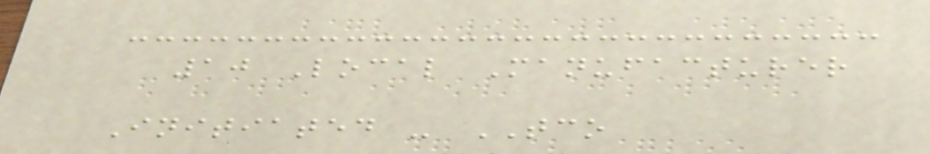10 Local Manufacturer
Initiated - TCO
